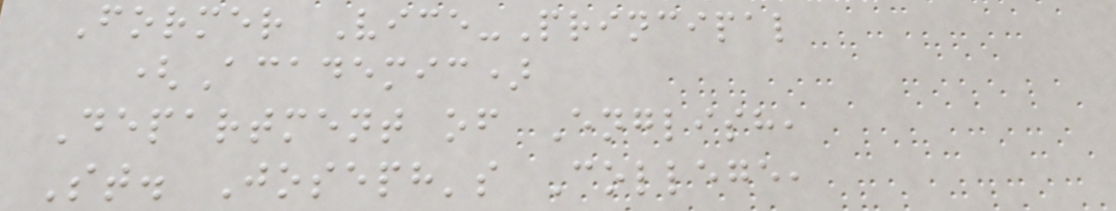Former Vice-Principal
(Academic)
Department of English,
St. Joseph's College,
